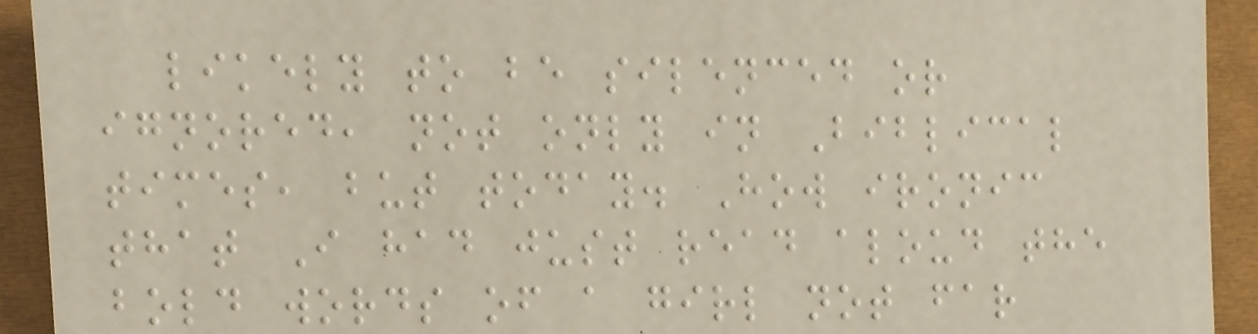likely to be silenced or
ignored, not only in Biblical
times, but today. How ironic
that I had just read aloud the
bold words of a girl not far
